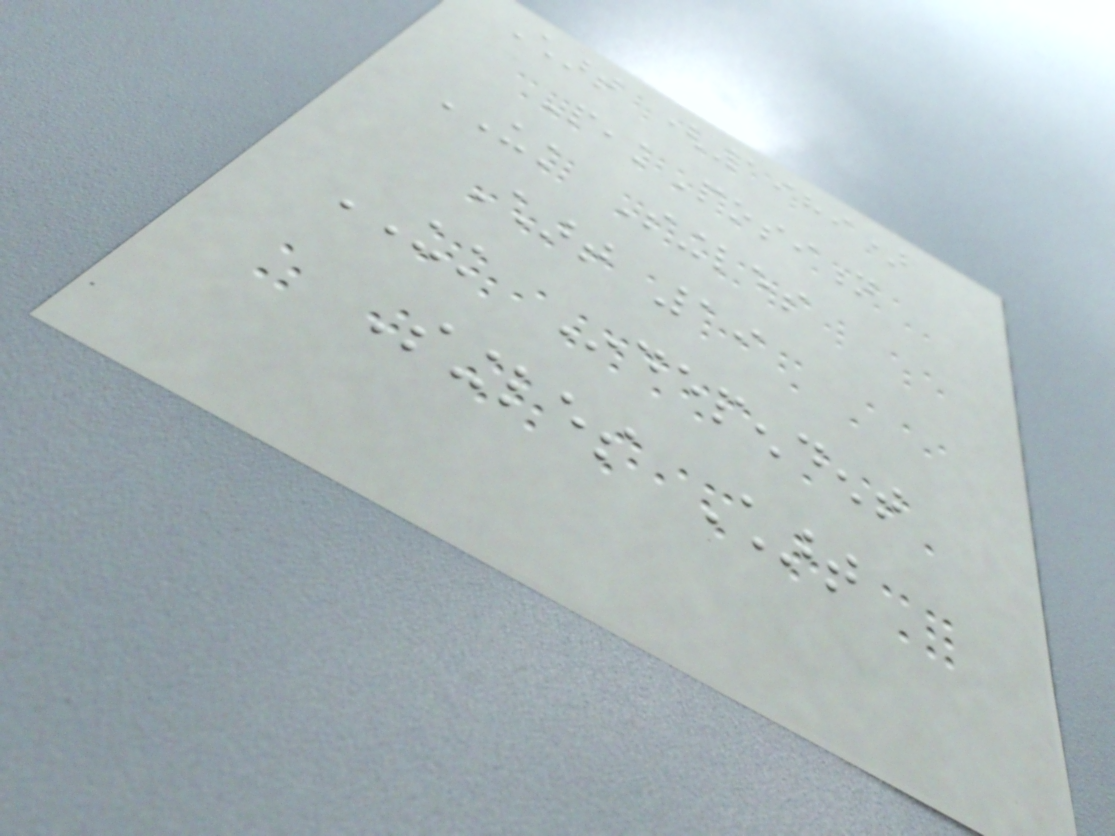Chart (1989)
PeakPosition
UK Singles
Chart 19
UK Independent
Singles Chart
